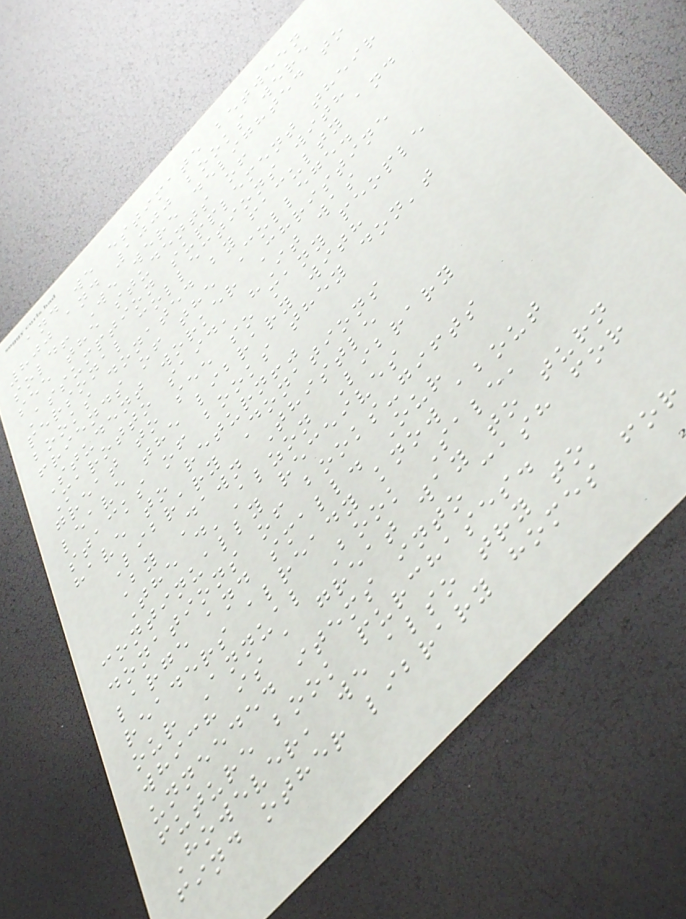and we estimate between
800 and 1000 books were
sold! We were delighted to
see the students of
Assumption supplement their
personal collections with
books donated by faculty and
friends of the College.
Student worker Christine
Marotto said, "It was
great to see so many people
leave the library with
stacks of books they don't
have to return!"
Library Donations
By Dawn Thistle
The d'Alzon Library
continually receives
donations of books-gifts
large and small. Our
readers already know about
our Annual Book Sale,
which is a great way to turn
unneeded items into cash for
future book purchases.
However, we also try to
find other library homes for
